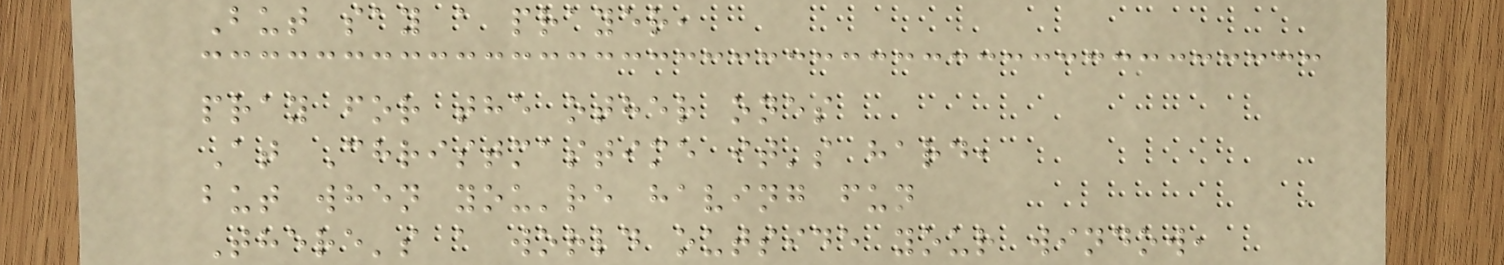But say a prayer,
pray for the other ones
At Christmastime it's hard,
but when you're having fun
There's a world outside your window,
